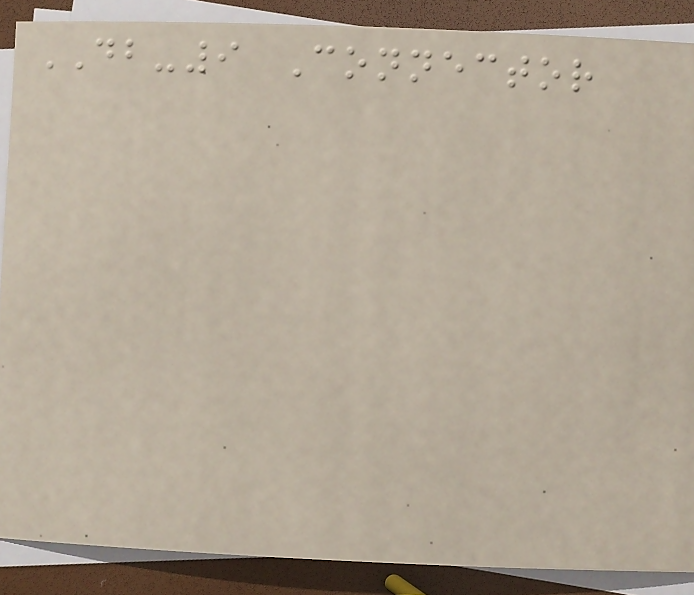DB-9 Connector
